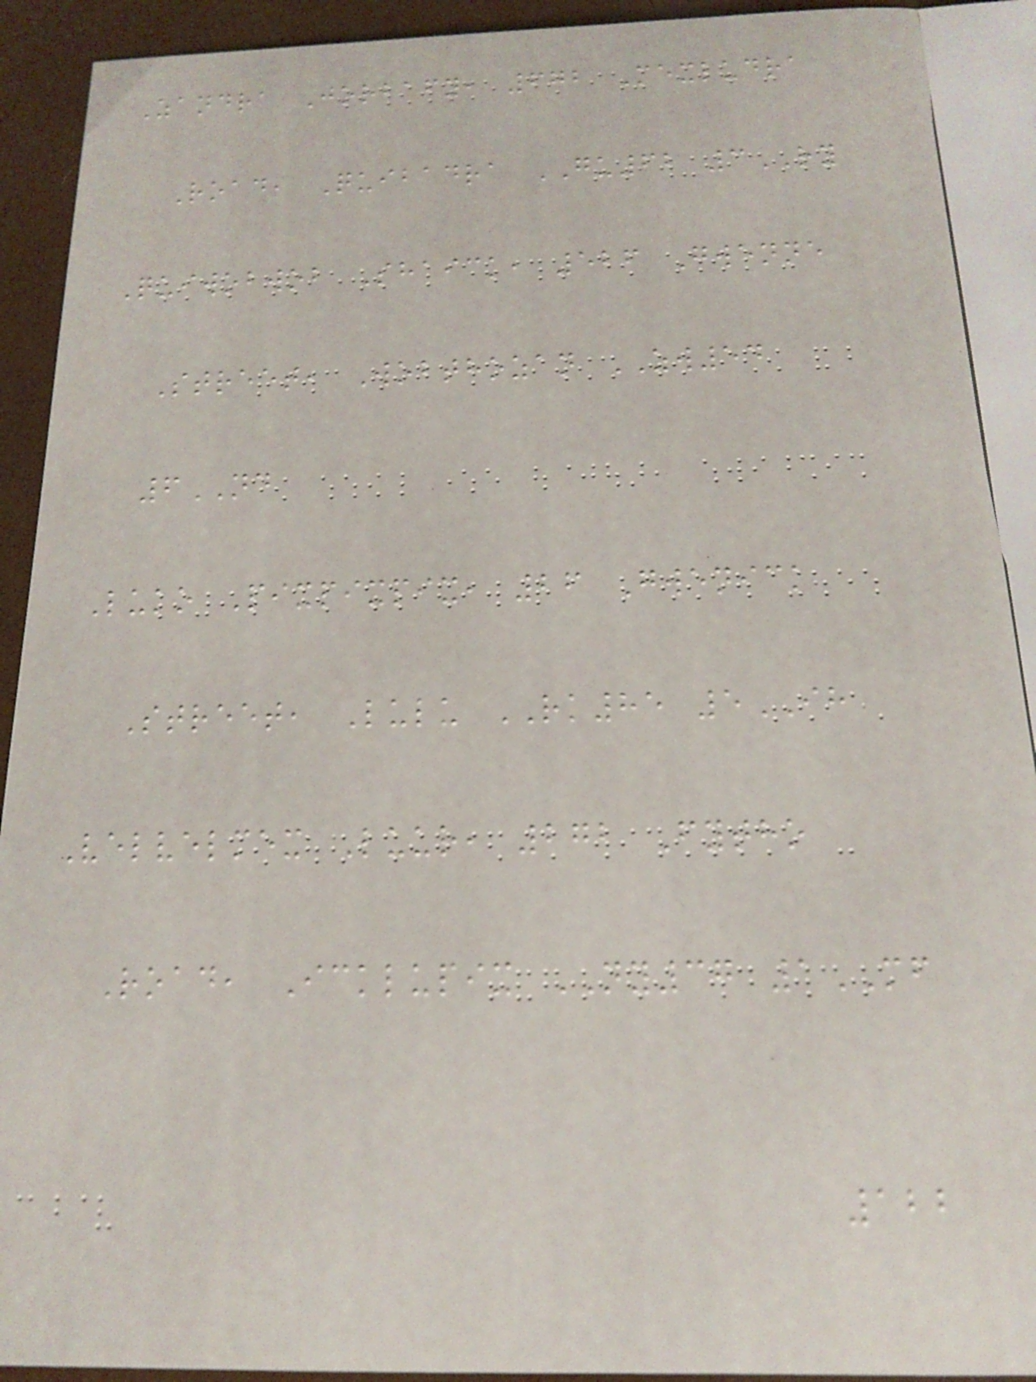Zandra Jorbafy, 672 Mexludra
Road, Quibadra GU62 3RY
Quiwobwob Shaick, 526 Gwenne
Street, Wobthozan ZW54
6ND
Luko Pixpixpix, 26 Gwenick
Street, Lulu RK85 5IH
Velvelmex Luur, 272 Fytho
Road, Icklupix NY37 1MF
122
